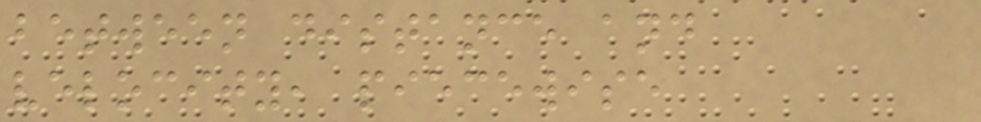between distance and
velocity, piecewise
